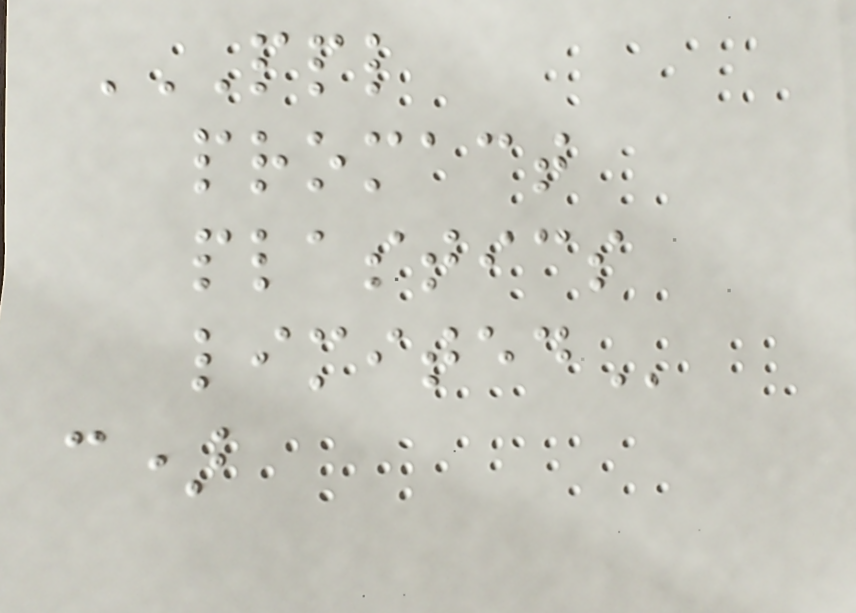PPL
PROMACT
PLASTICS
LIMITED
c)
